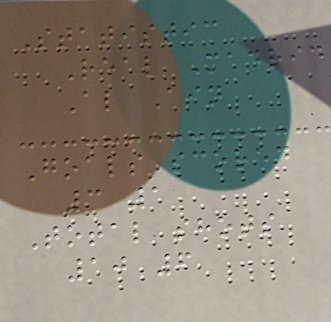Statistic
Real Madrid
Al Ain
Goals scored
3 1
Total shots
10 6
